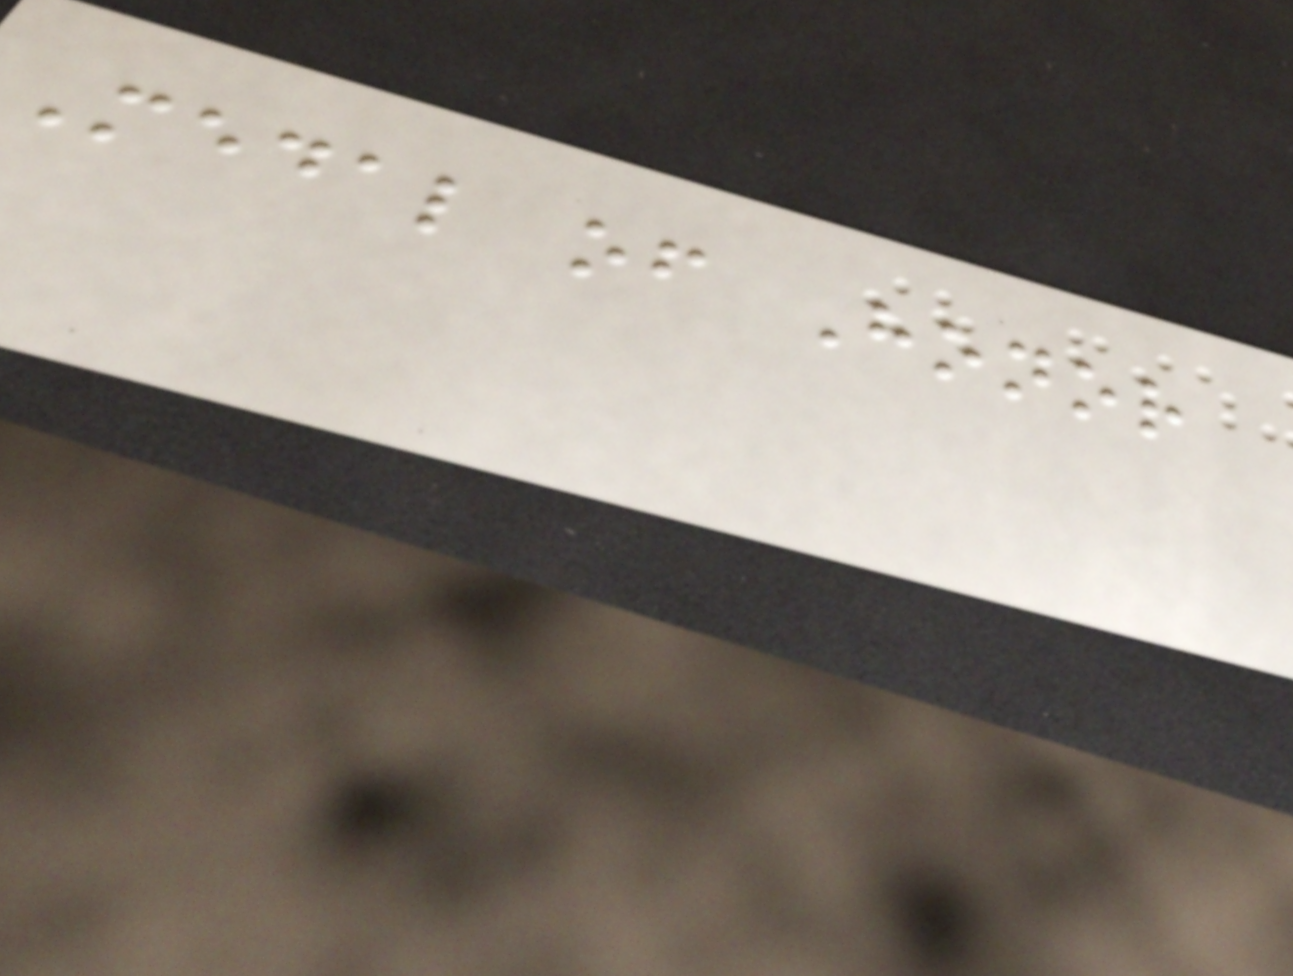Medal of Honor
